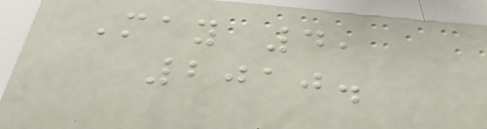May 4,
2010.
